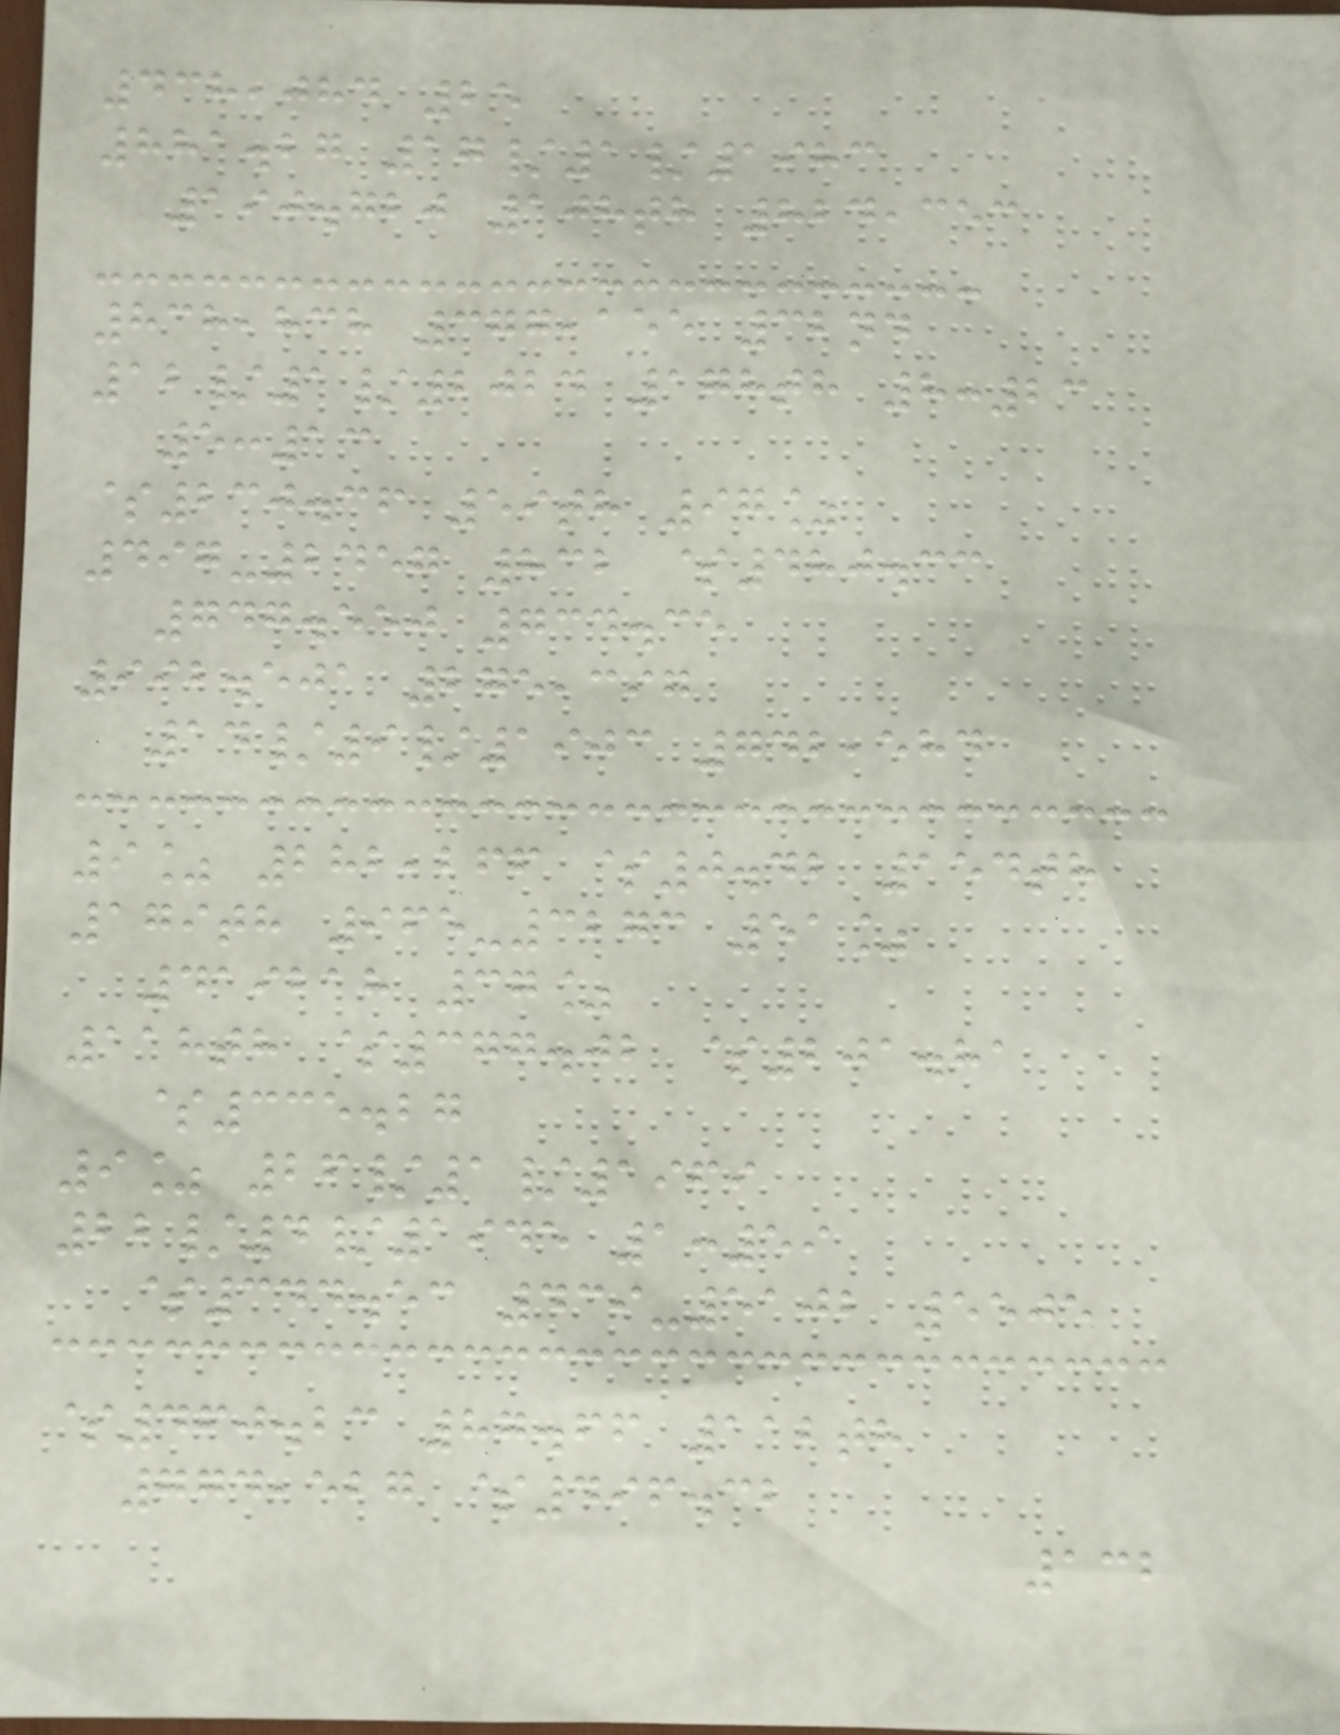438,084 25
881.27 17/1/1983
190.720 108th 824,353
838,838 377,155 32nd
12/1/2024 178th 8:23
5:13
$230.36 59th 97%
497-2457 832 $480.33
747.550 734.35
992.501 275,397
14/9/1903 742,584
9% 282,266 $0.42 154th
179th 965-3273 51%
419218 37%
118th $377.02 $201.81
$335.27
9% 26/1/1969
22/4/1945 1:59
$344.53 439-5102 5505
$460.23 87.66 112th
774,527 $496.32
132
